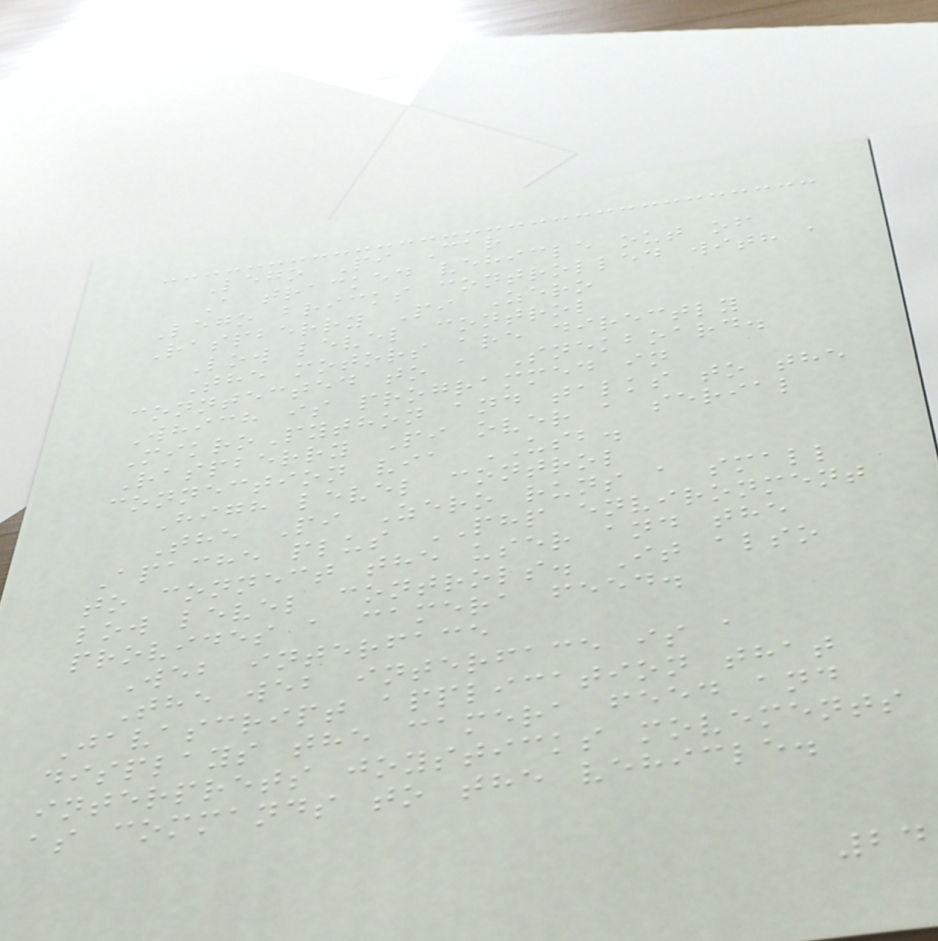Lego Pi Car
A tracked vehicle out of
Lego bricks controlled with a
Raspberry Pi Zero
Low level control
The motors are directly
conntected to a Snekboard.
Which is programmed in
MikroPython and talks to the
Raspberry Pi over a serial
connection via USB.
High level control
The Pi Zero runs a small
Apache plus PHP environment
to connect the user and the
low level controls. It also
provides a camera feed.
Web interface
The web interface is a
Javascript application that
displays the camera feed and
interprets joysticks movements
as commands to the vehicle.
24
